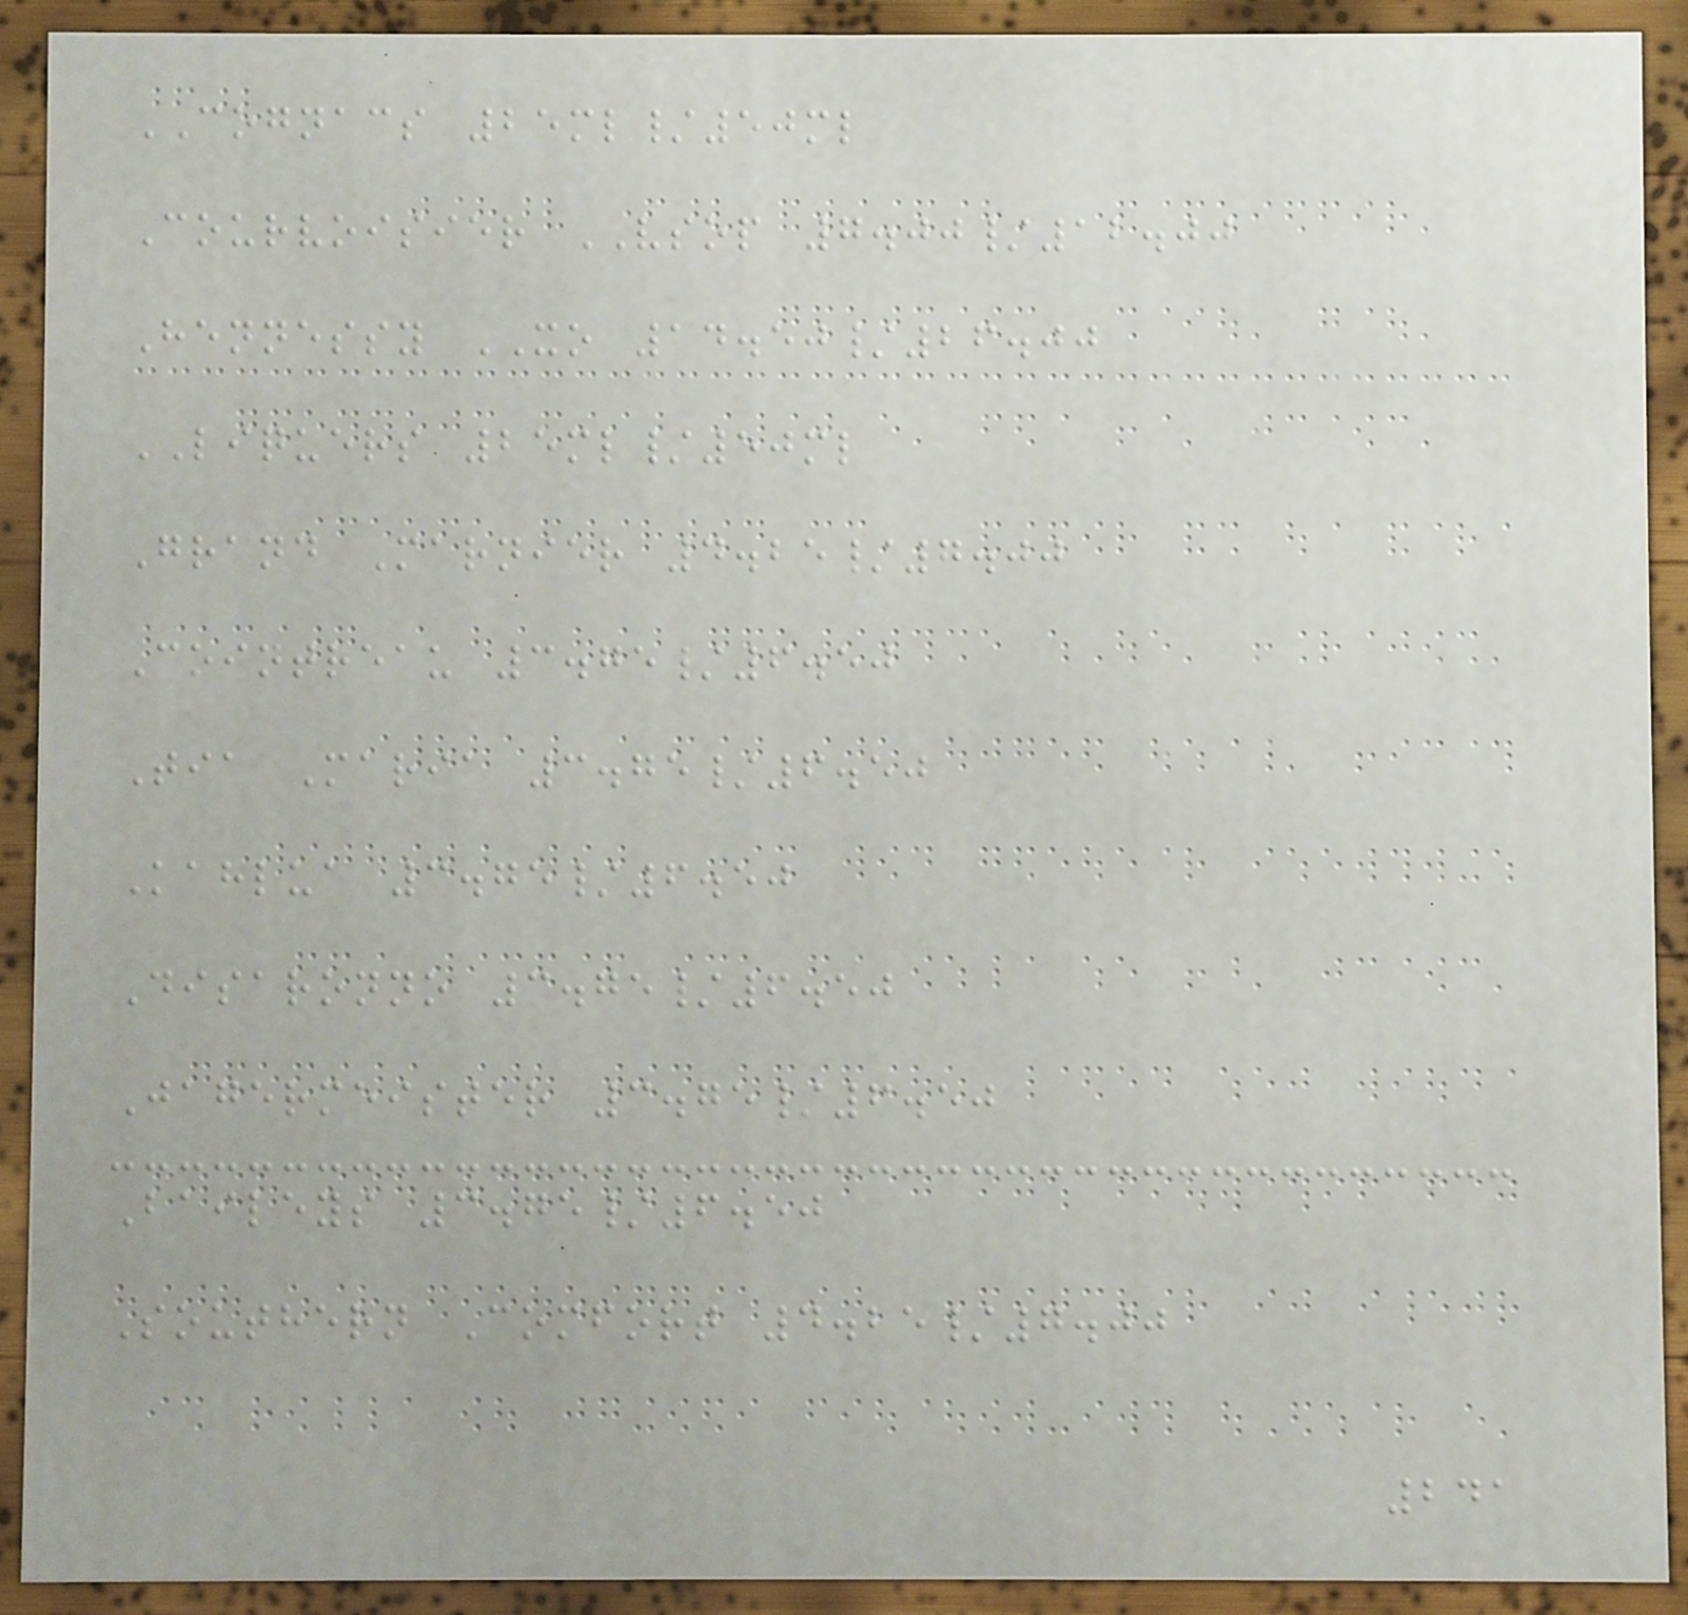COGNACS 25ml/50ml
Courvoisier VSOP 7.00/12.00
Hennessy XO 14.50/26.00
LIQUERS 25ml/50ml
Grand Marnier 4.25/7.00
Cointreau 3.75/6.50
Tia Maria 3.75/6.50
Kahlua 3.75/6.50
Disaronno 3.75/6.50
Jagermeister 3.75/6.50
Baileys 3.75/6.50
Southern Comfort 4.25/7.00
241
